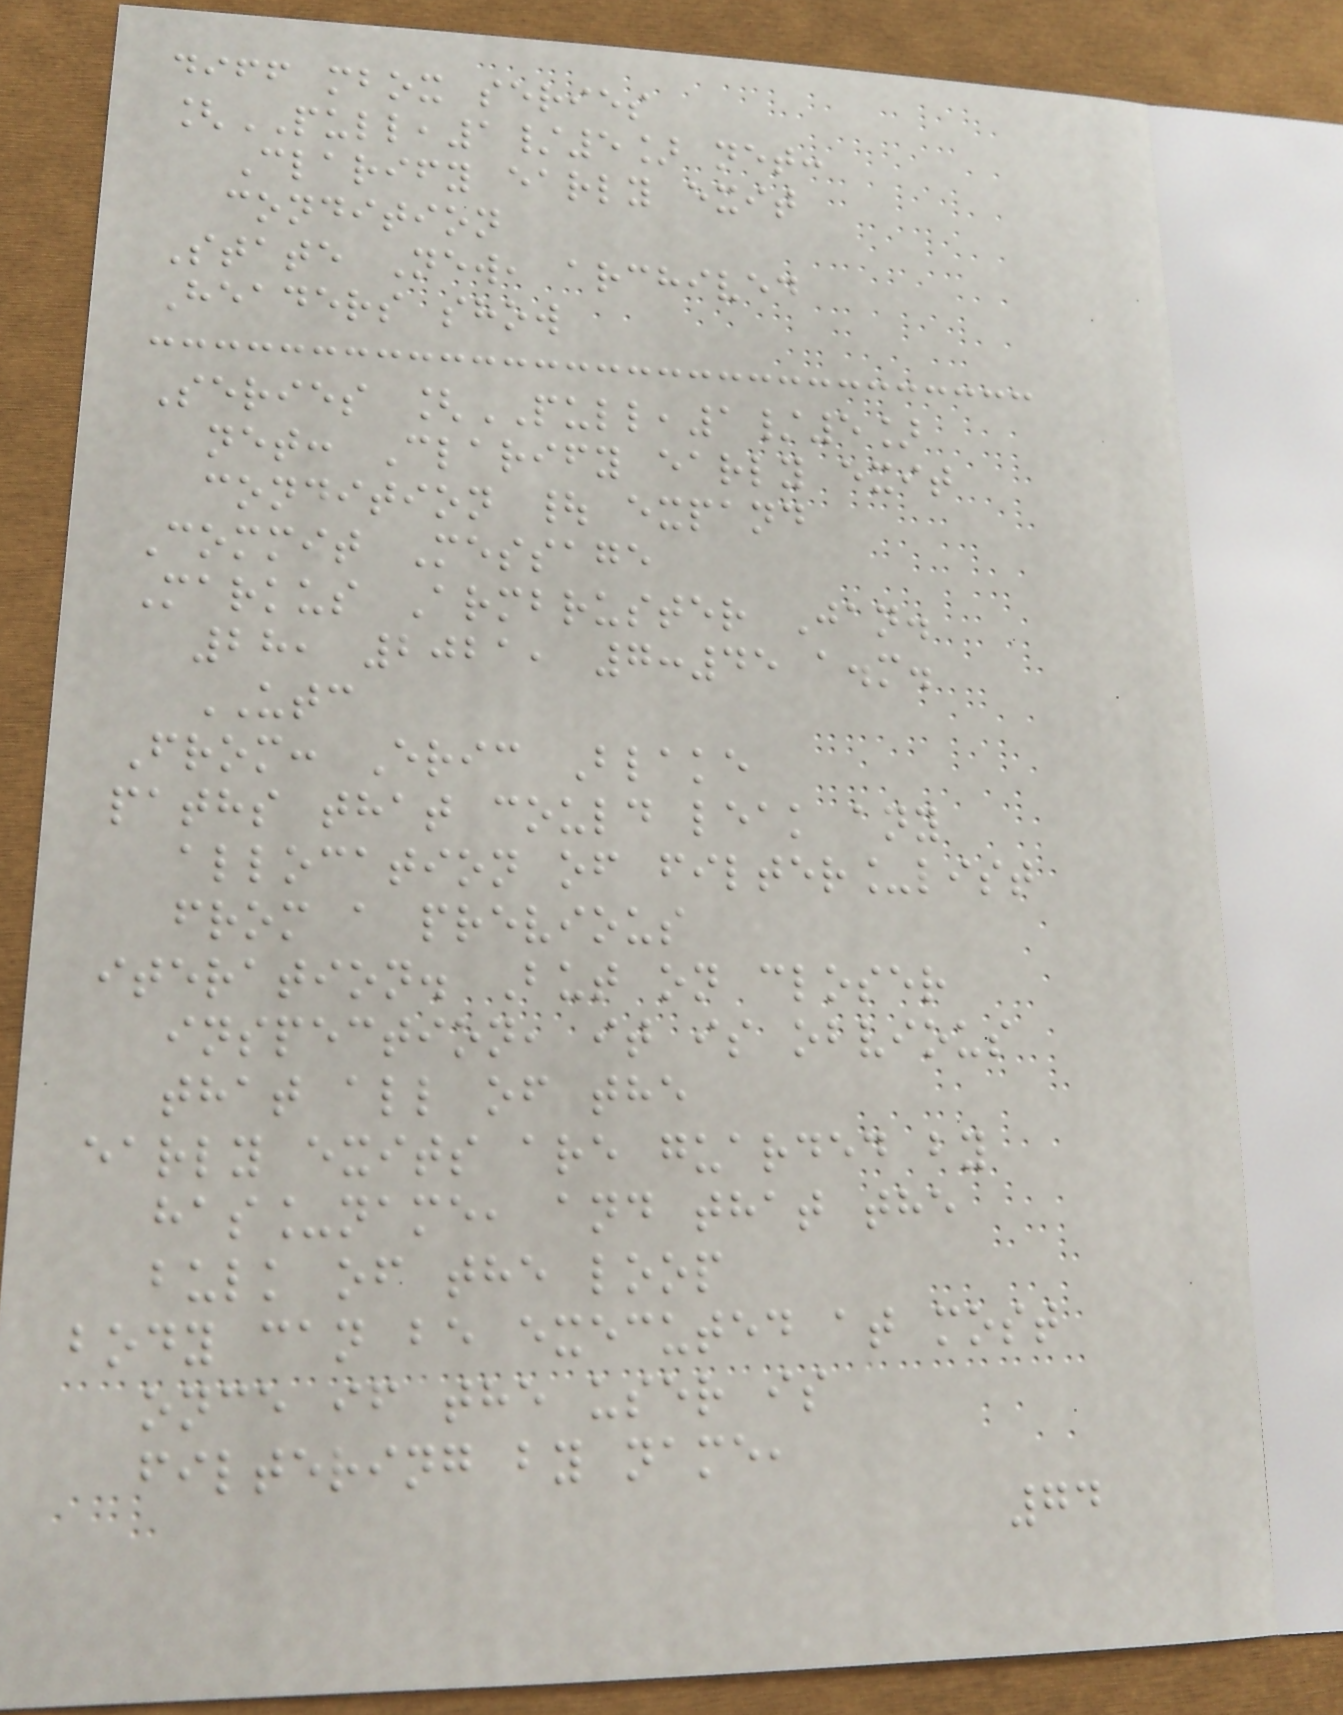diff mbox series
[PULL,1/5] net:
Clarify early exit
condition
State New, archived
Headers show
Series [PULL,1/5]
net: Clarify early exit
condition | expand
Commit Message
Markus Armbruster Jan.
28, 2021, 7:45 a.m.
UTC
From: Eric Blake
paths that could leak any
allocation of filter_list
from a previous
iteration. But on closer
inspection, it is obvious
that all of the
early exits are guarded by
has_name, and that the
bulk of the loop
body can be executed at most
once if the user is
filtering by name,
74
